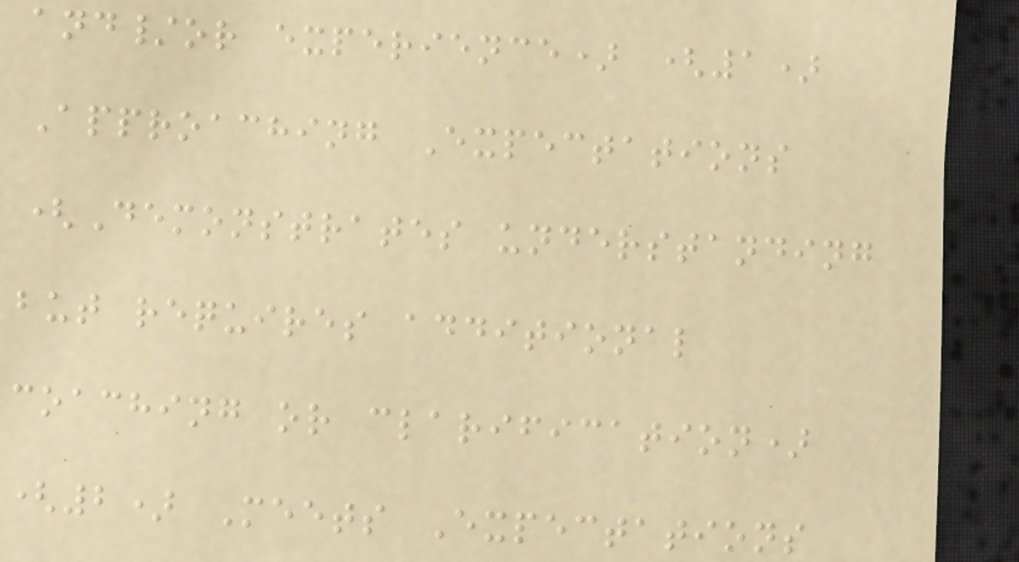and/or experience) (1)
Approaching Expectations
(Demonstrates understanding
but requires additional
coaching or clarification)
(2) Meets Expectations
